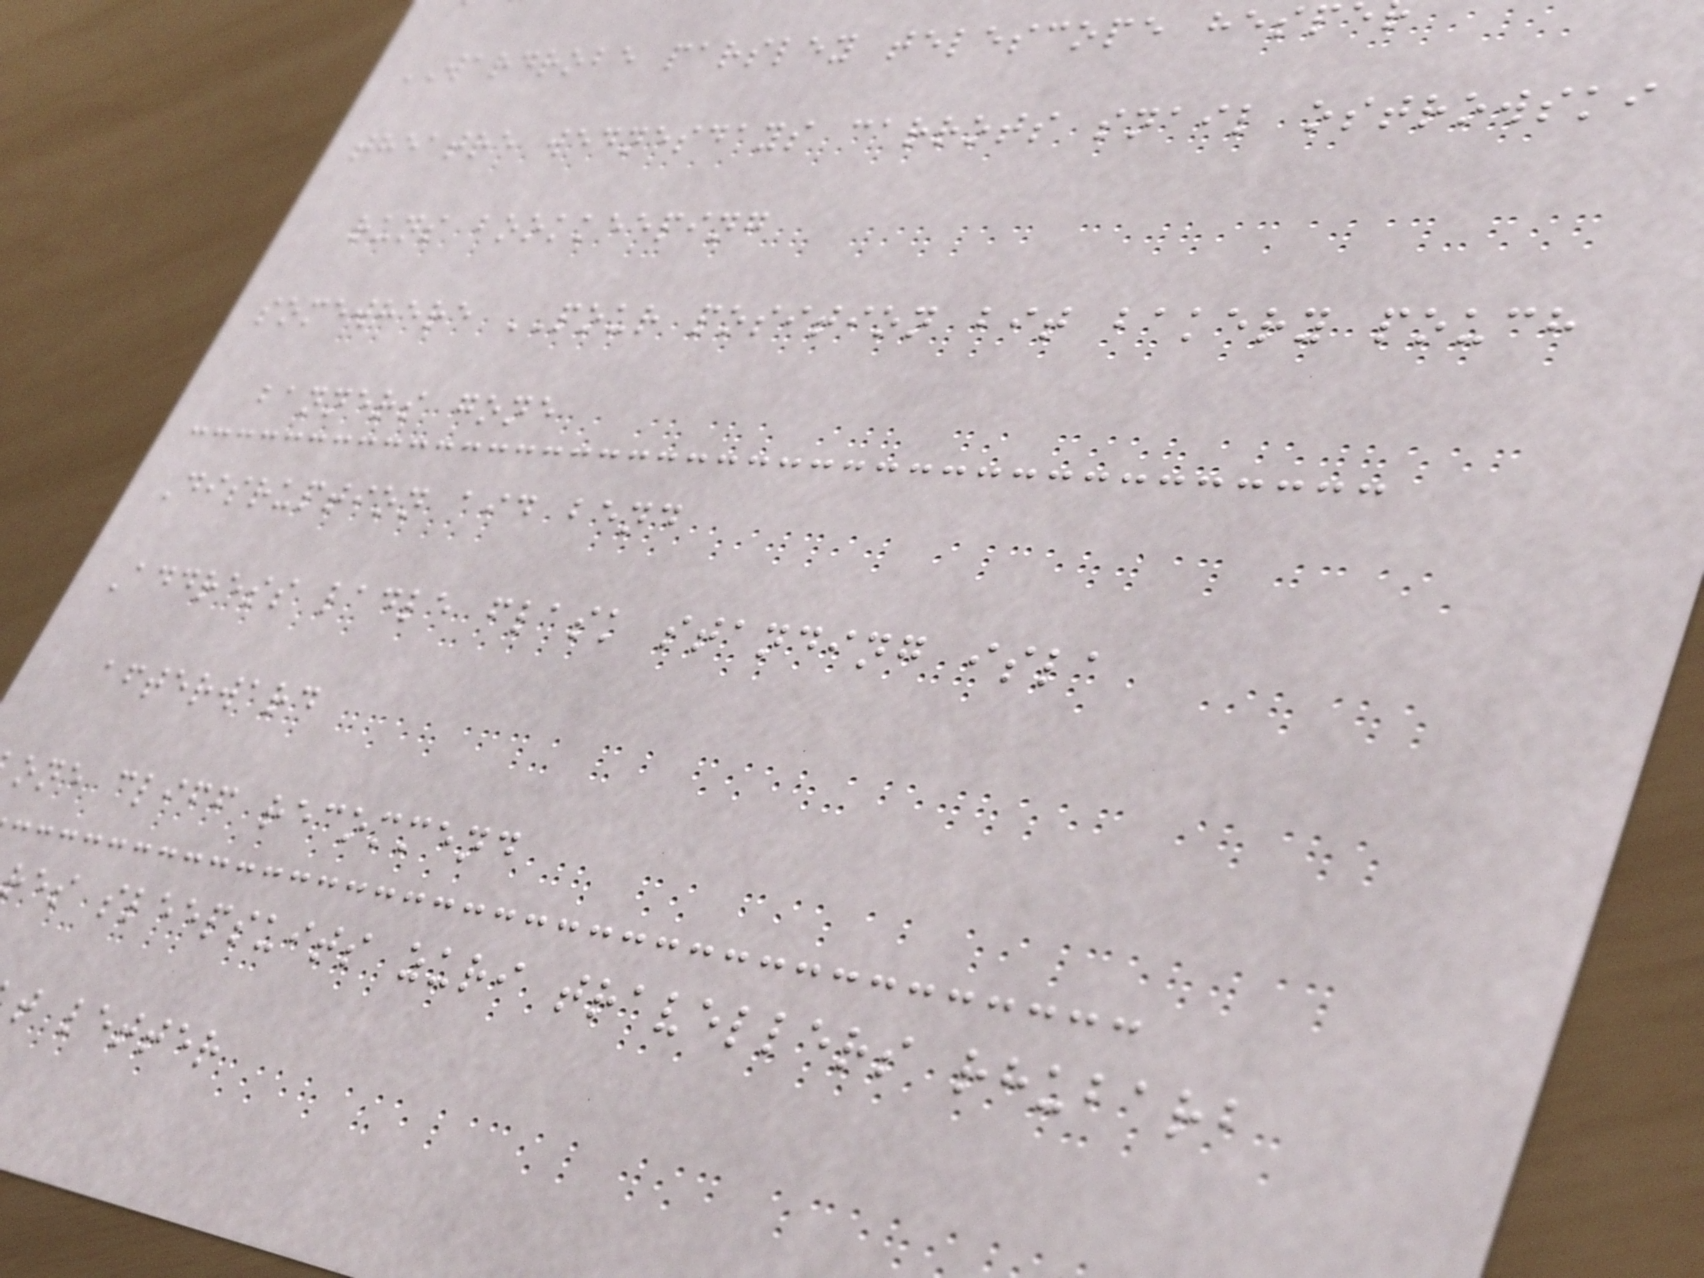WARDROBE parsley telescope hesp
theatre wednesdays carrots snail ostrowski
runs bookkeeping
somewhere POUR position bit bakery pouch
banners gone
Disruption aid bend
Address ladle flask standing isla
afterward
one cliff recommend
es sleepsuits zuri travellers rhubarb
t letter
